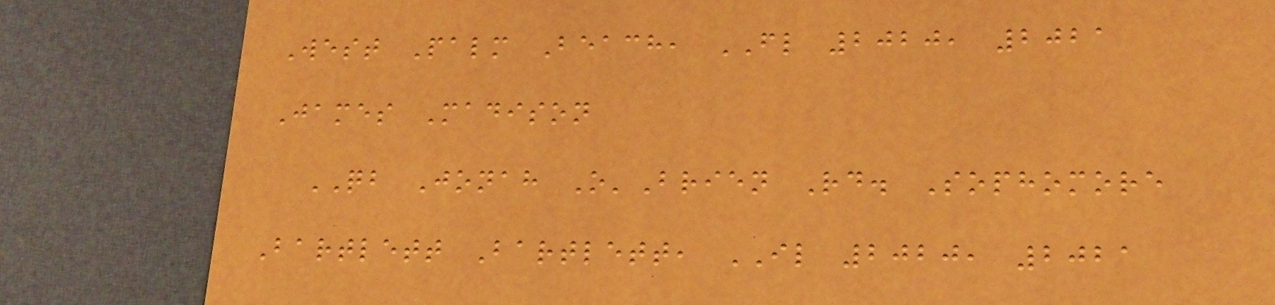West Palm Beach, FL 2020, 2021
James Madison
QB Jonah O'Brien Rd. Sophomore
Bartlett Bartlett, IL 2020, 2021
